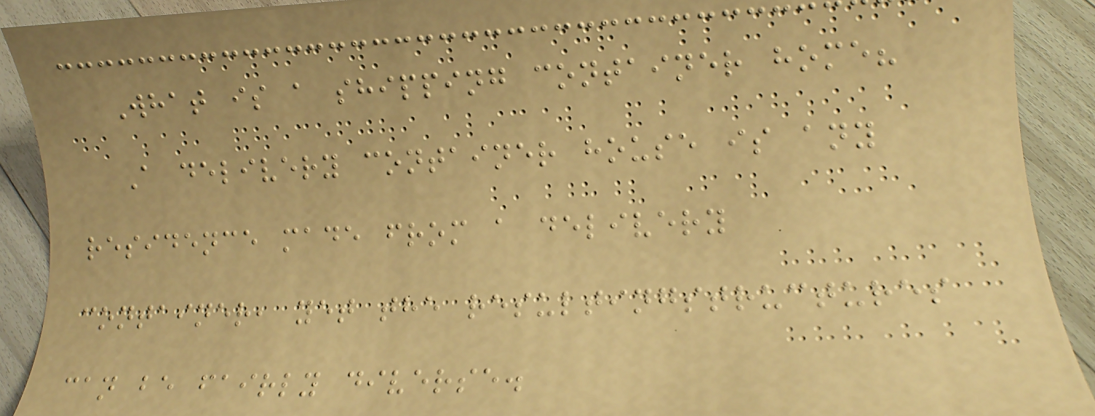What is a shipping container home?
A delivery container house is any
residence made from a delivery
container, yet the resultingstructures
can be fairly diverse.
